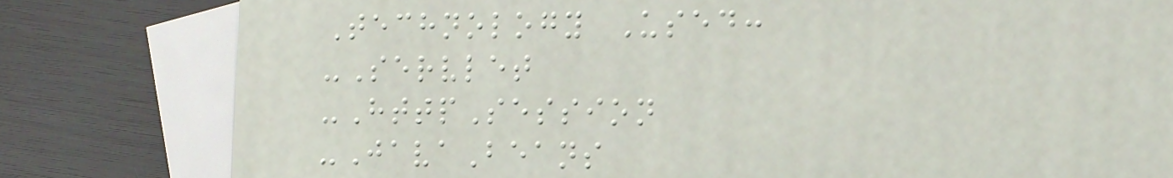Technology Used:
-Servlet
-HttpSession
-JavaBeans
